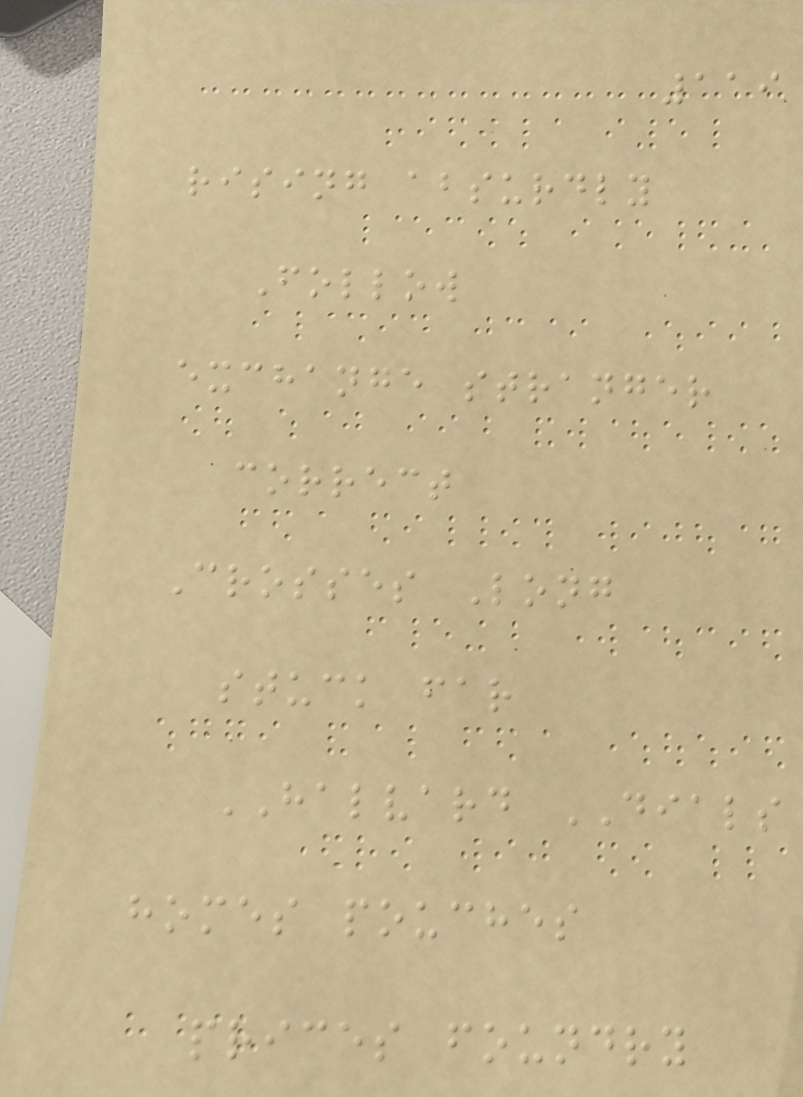119
rising absurdly
Follow
exchange stranger
correct
Crosses Long
stuck far
HALVARD DIALS
homes pouches
prices foundry
